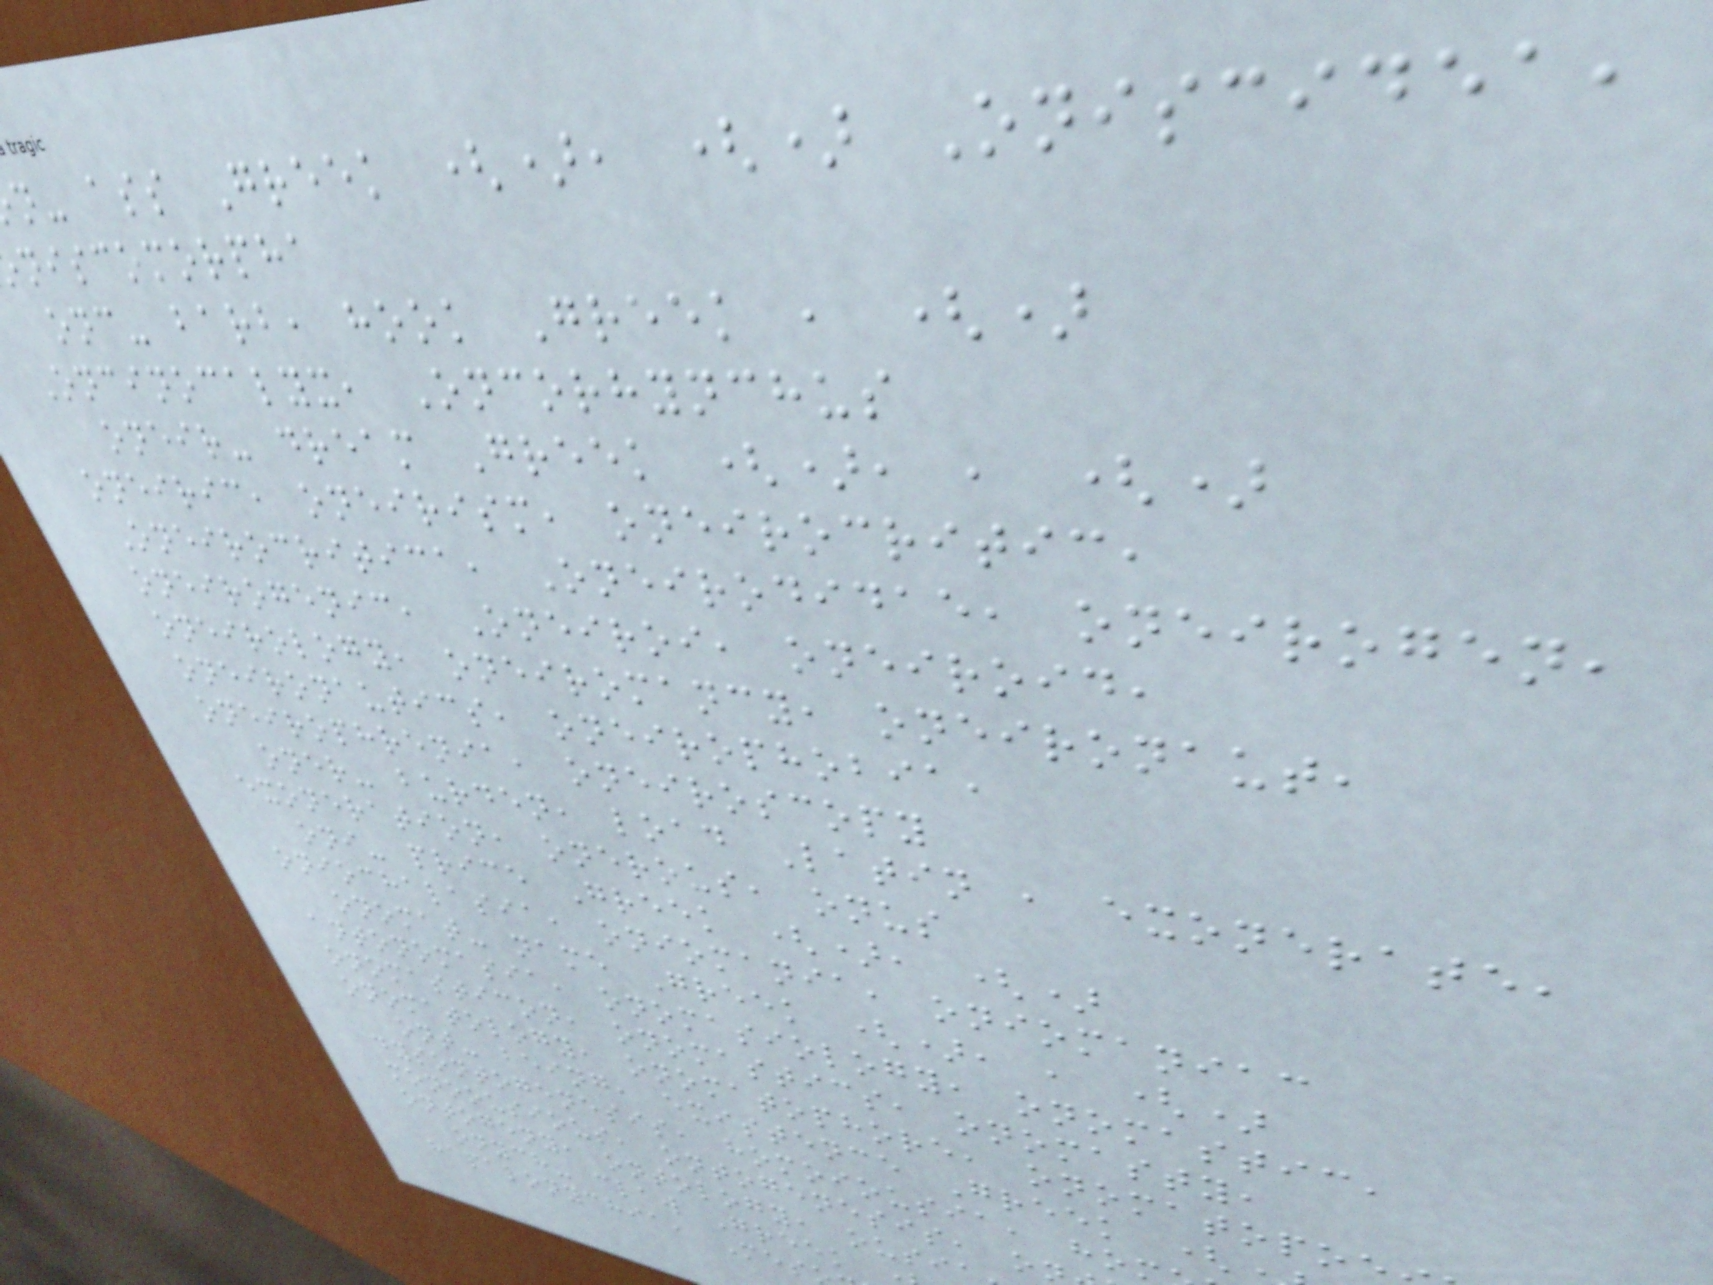n- ass Greek (), () Oniscidea,
niscomorpha
onc- barb, hook Greek , ()
Oncinocalyx, Oncorhynchus
oneir- dream Greek (), , ()
oneiric, oneirism, oneirocritic,
Oneirocritica, Oneirodidae, oneirogen,
oneirogenic, Oneiroi, oneiroid,
oneirology, oneiromancy, oneironaut,
oneironautics, oneirophobia,
oneirophrenia, oneiroscopy
oner- burden, load Latin , exonerate,
exoneration, onerous, onus
oni- price Greek (), ()
oniochalasia, oniomania, oniomaniac
onomat- name Greek (), , ()
antonomasia, onomasiology, onomastic,
onomasticon, onomastics, onomasty,
onomatology, onomatophore, onomatopo
ont- being, existence Greek (
dysontogenesis, homoiousia, ho
monoousious, ontogenesis, o
ontogeny, ontology, ousi
onych- claw Greek
hapalonychia, Mes
